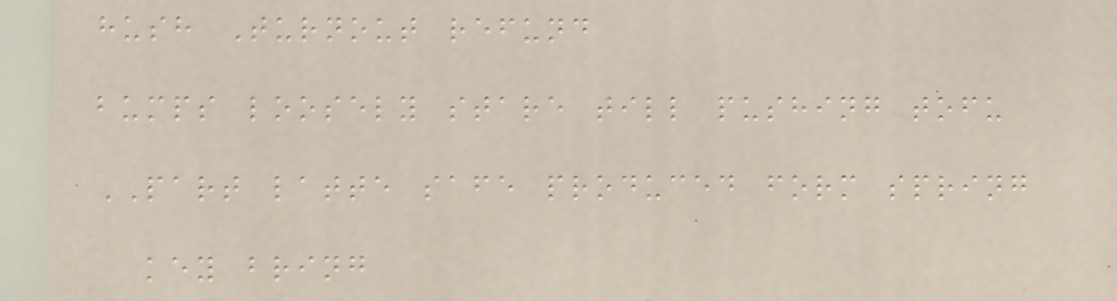hush Turnout refund
bumps loosely stare till pushing tofu
PART latte safe produced form spring
key bring
